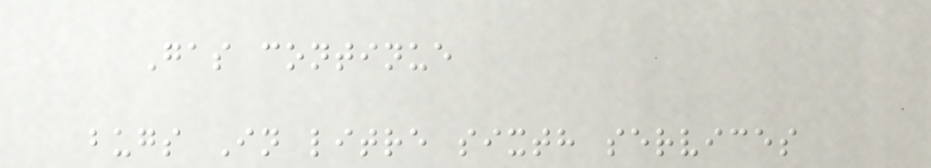Gas continue
bugs In litre sixth services
